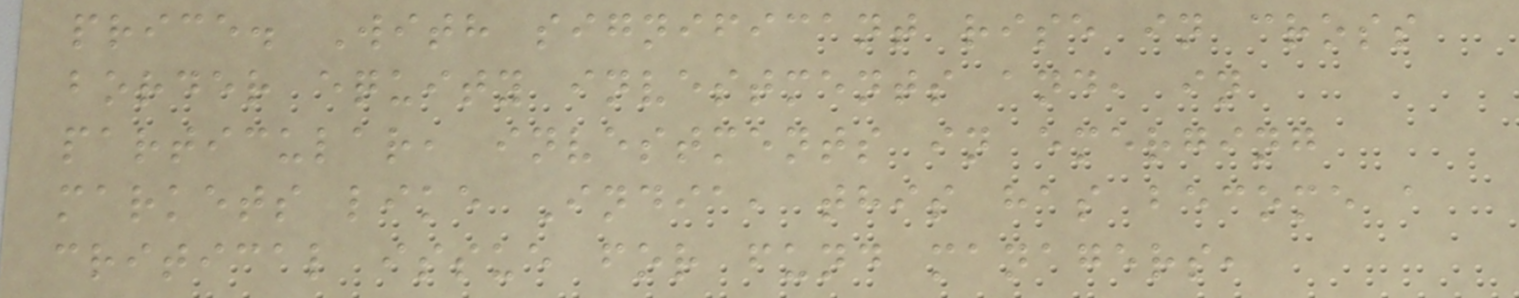price. With significant rise in cross
border equity investments and, in
particular, investments in emerging
markets like India, this has become a
critical issue for fund managers,
